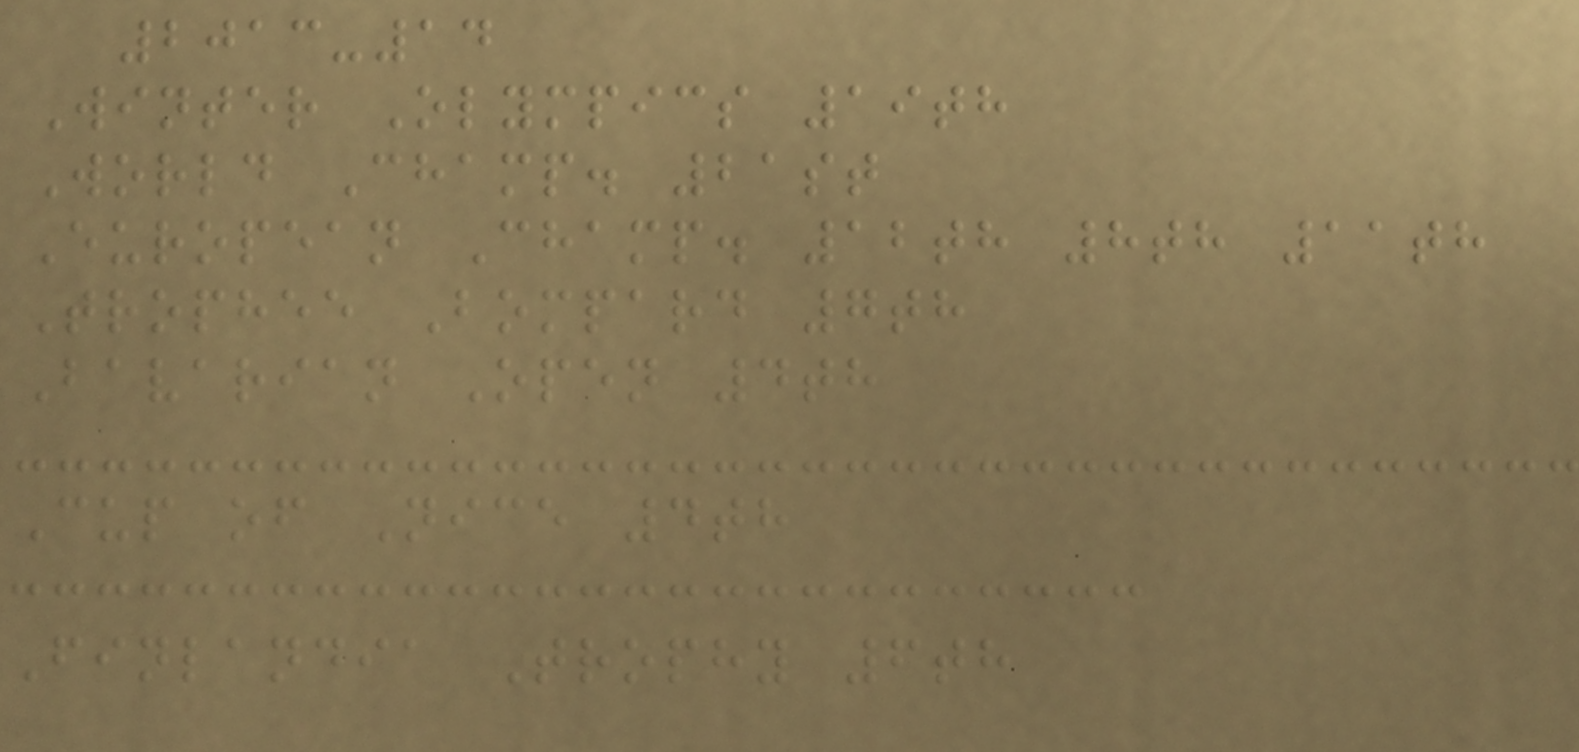2013-14
Winter Olympics 19th
World Champ. 21st
European Champ. 12th 8th 11th
Trophee Bompard 7th
Bavarian Open 4th
Cup of Nice 4th
Finlandia Trophy 6th
